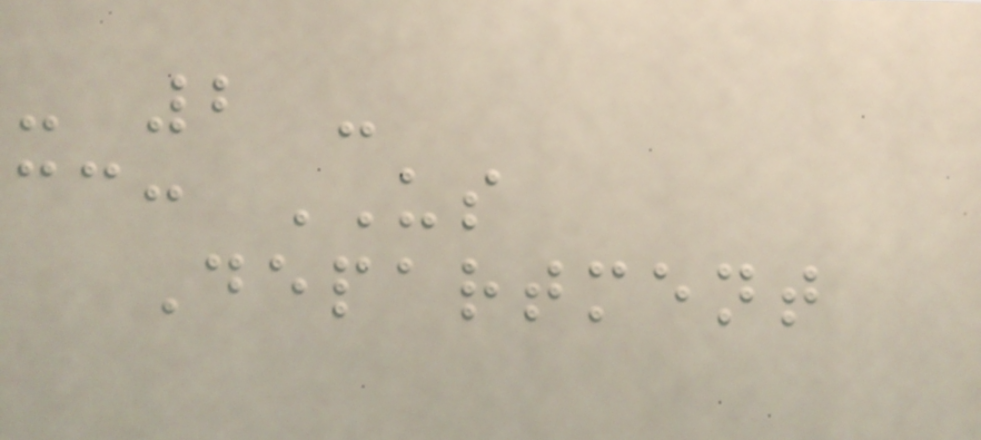- 2 -
cc: US
Department
